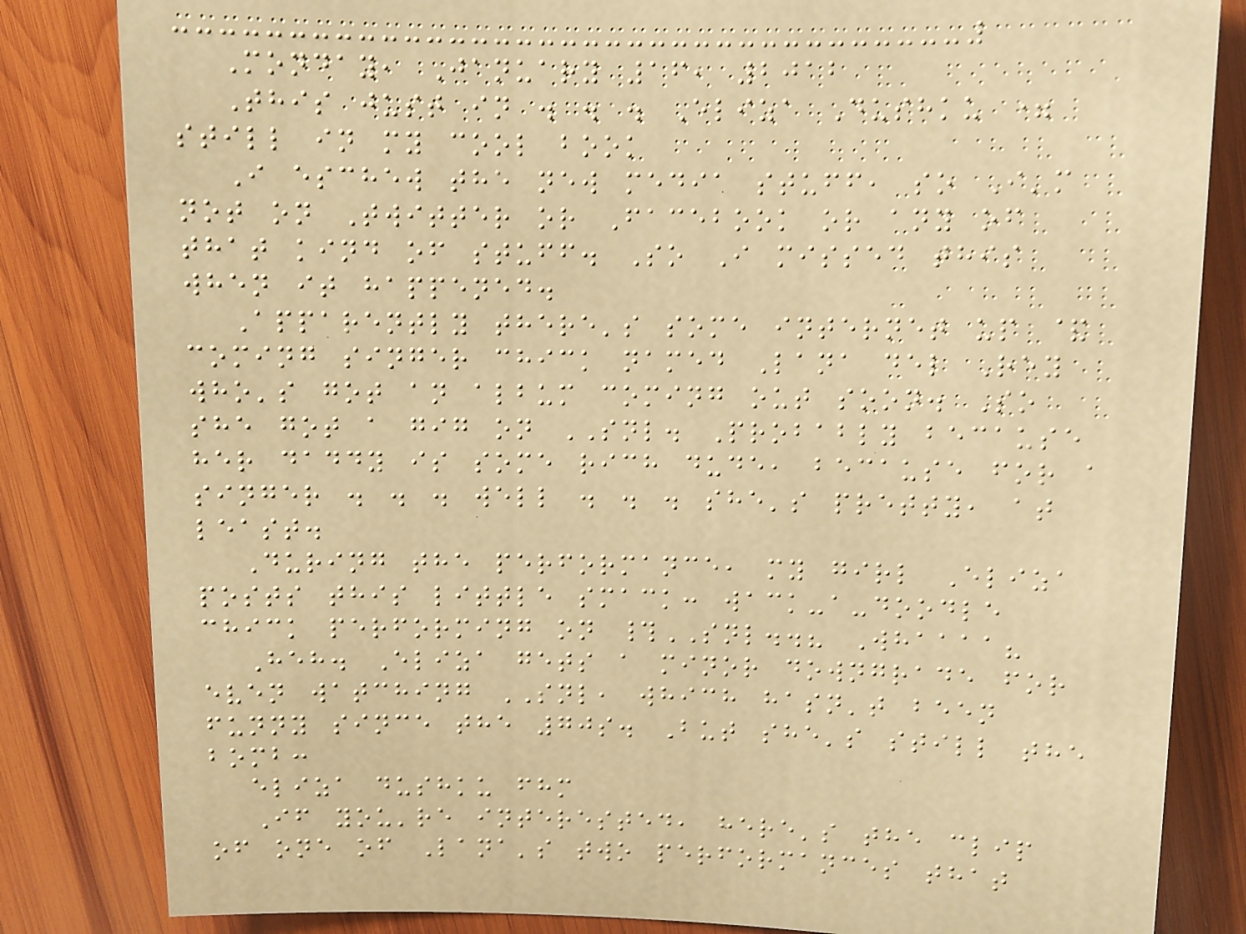Monday, January 16, 2012
This just in . . . Eliza Dushku =
still in my cool book
I eschew the new media stuff, so I'm
not on Twitter or Facebook or any of
that kind of stuff. So I missed this
when it happened.
Apparently there's some internet up &
coming singer chick named Lana del Rey
who's got an album coming out soon. So
she got a gig on SNL. Probably because
her daddy is some rich dude, because for a
singer . . . well . . . she's pretty, at
least.
During the performance, my girl Eliza
posts this little smack: wack-a-doodle
chick performing on #SNL..? Whaaaa?
Heh. Eliza gets a minor downgrade for
even watching SNL, which hasn't been
funny since the 70s. But she's still the
bomb:
eliza dushku fhm
If you're interested, here's the clip
of one of Lana's two performances that
